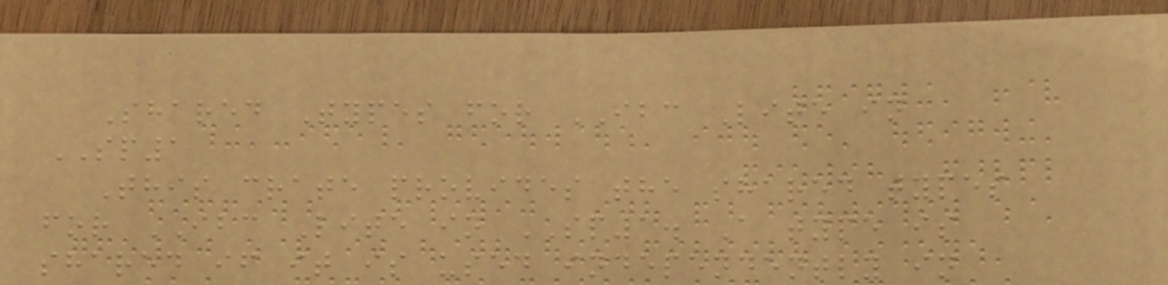Shared Types for IBC Lite in
SP1
This crate provides the shared types
for IBC Lite in SP1. A type is
shared if it is used independently in
